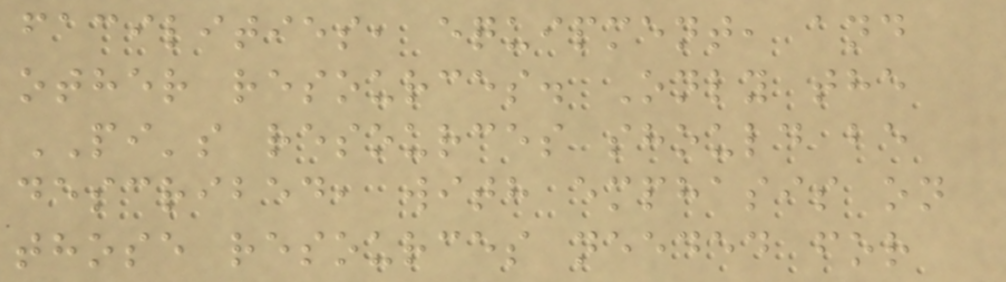facilities, equipment, and
other resources. Only the
PI's resources should be
described, with emphasis on
those resources needed for
